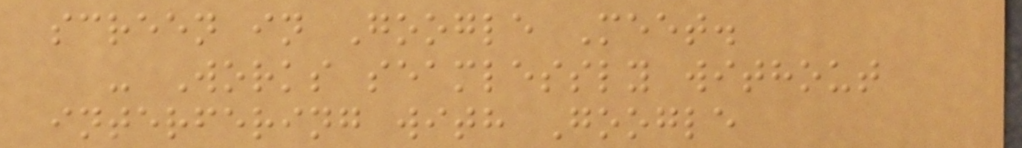screen in Google Meet.
- Works seamlessly without
interfering with Google
